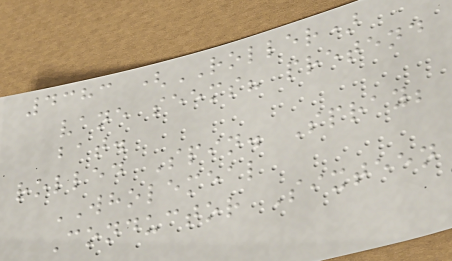4383 (ROLLER)
vane seems? pretend
bat.
rolled Spin. Spray;
WHOLEMEAL
Conductor Sixteen
